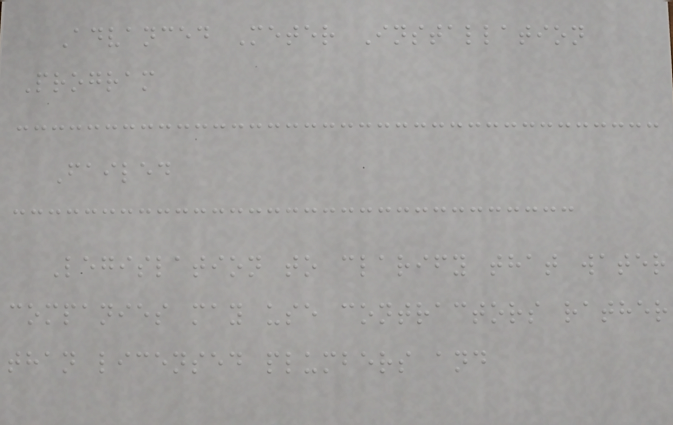Advanced Meter Installation
Program
Failed
Legislation to clarify that water
companies may use contractors rather
than licensed plumbers and
